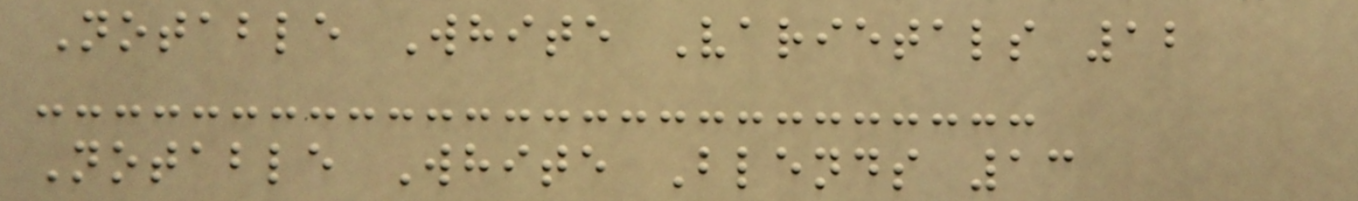Notable White Varietals 12
Notable White Blends 13
